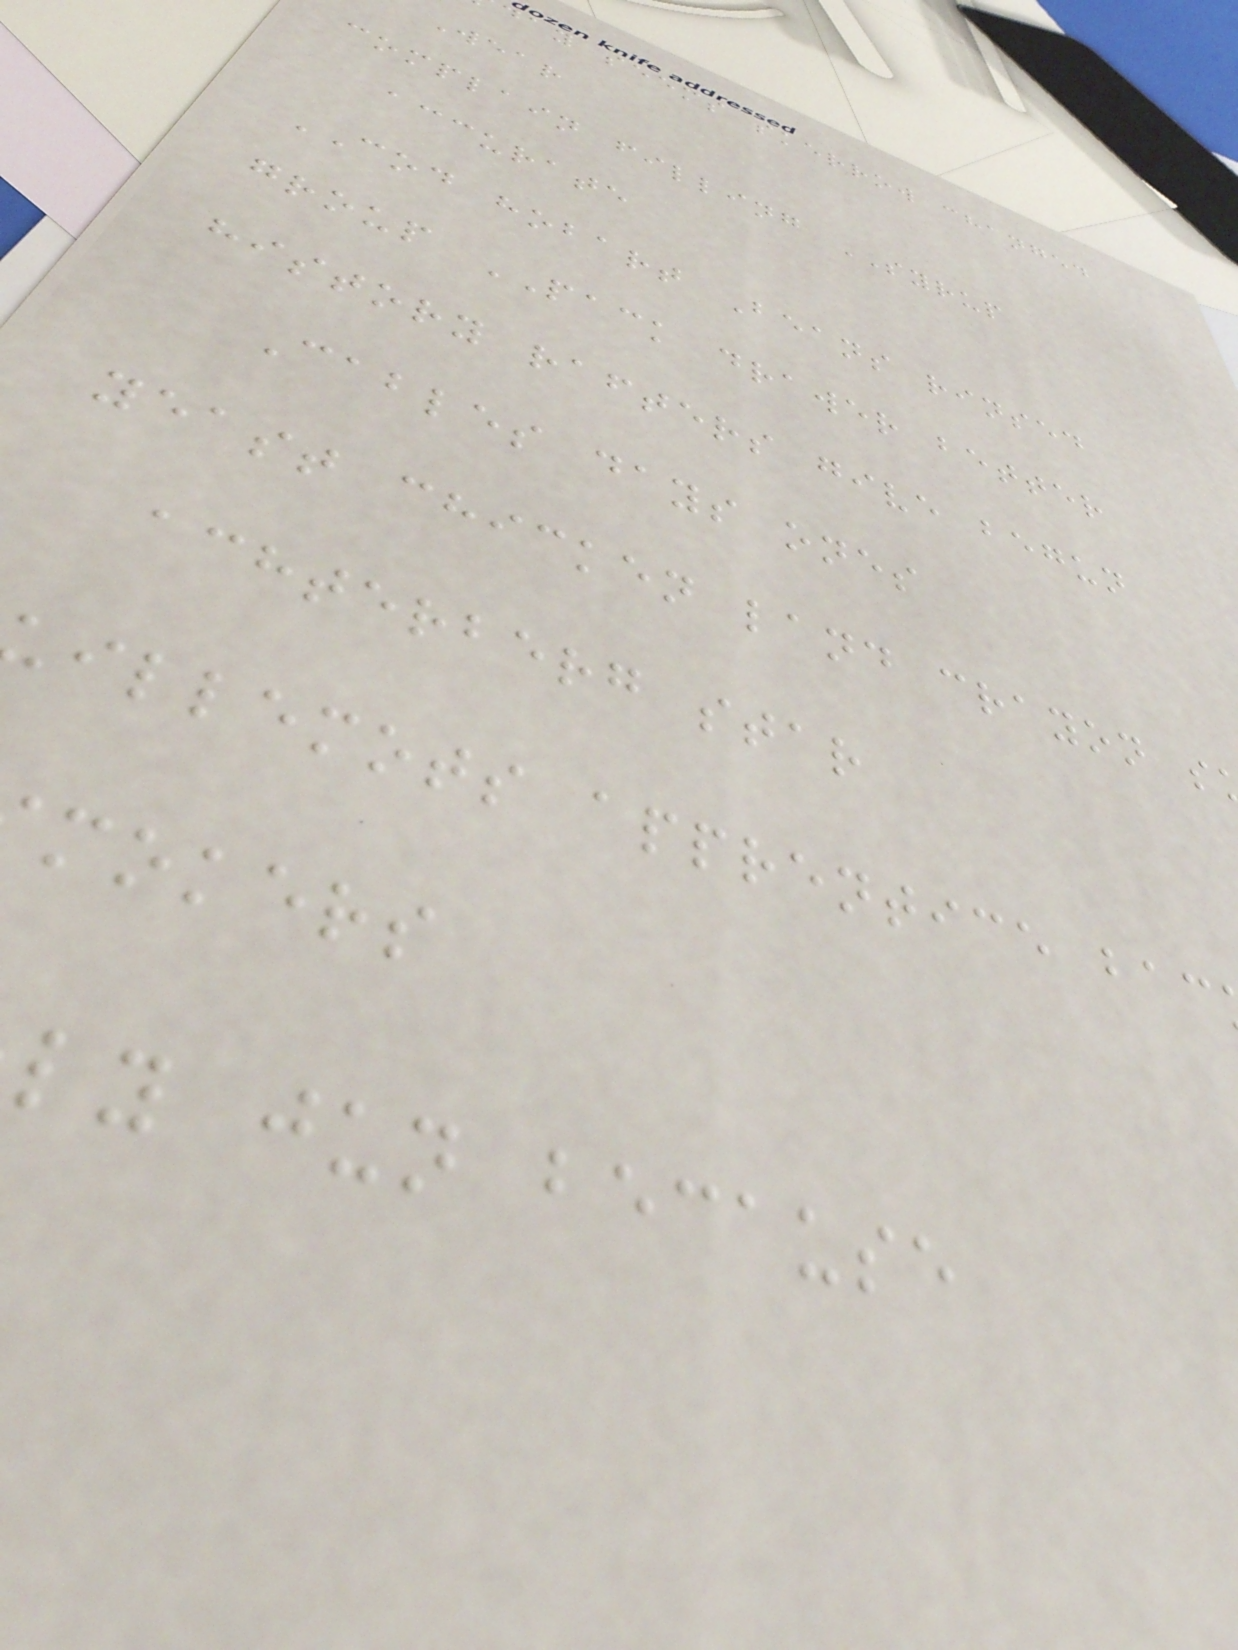day seems skerrow changed
Wear
complain filling SYRUP
accurate
COD hobart Beans rinsed
group PACK drawer better
history rafters give begun
Cables days ones
yeast chicken land crayon s
achterberg star
illemots apprentice bac
mokers
ly jun because
